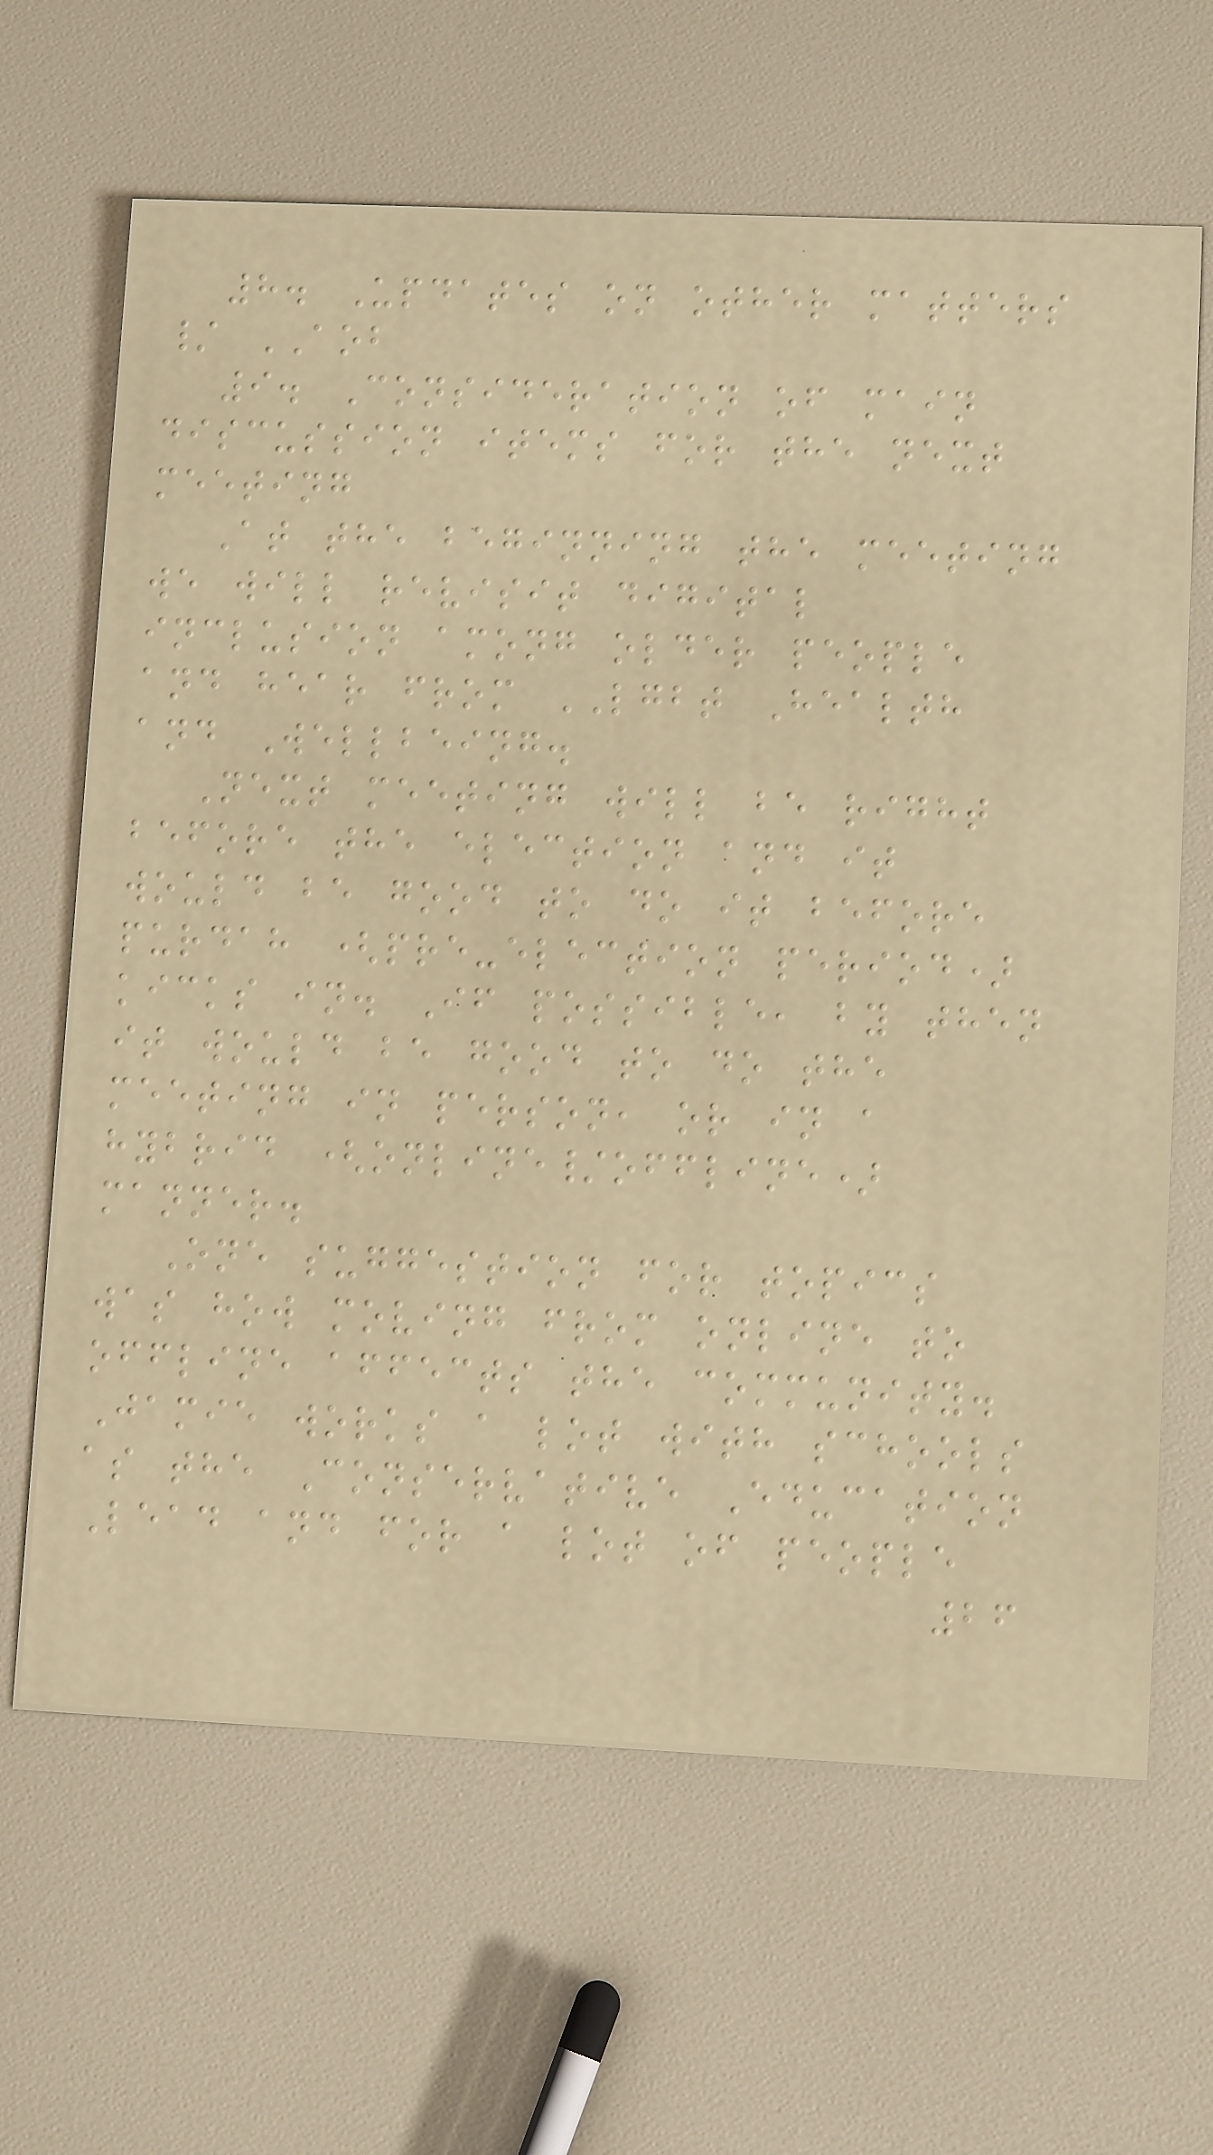8. Updates on other matters
/ AOB
9. Consideration of main
discussion items for the next
meeting
At the beginning the meeting
we will revisit digital
inclusion among older people
and hear from LGBT Health
and Wellbeing.
Next meeting will be right
before the election and it
would be good to do it before
purdah (pre-election period)
kicks in. If possible, by then
it would be good to do the
meeting in person, or in a
hybrid (online/offline)
manner.
One suggestion for topics
was how moving from online to
offline affects the community.
Jamie works a lot with schools
as the Conservative Education
Lead and for a lot of people
26
